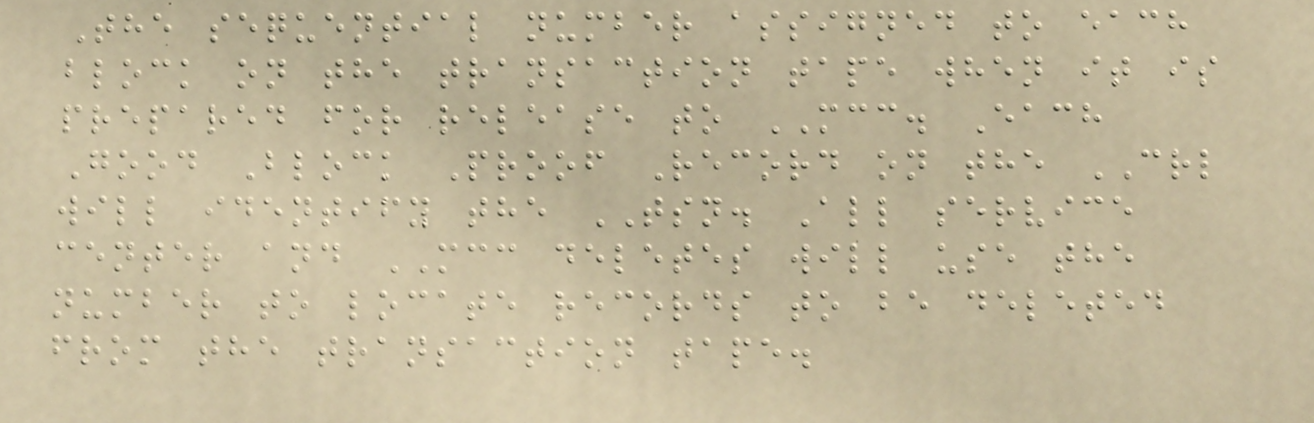The sequential number assigned to each
block on the transaction tape when it is
prepared for release to MCC. Each
Good Block Proof Record on the CRL
will identify the TSN. All service
center and MCC deletes will use the
number to locate records to be deleted
from the transaction tape.
